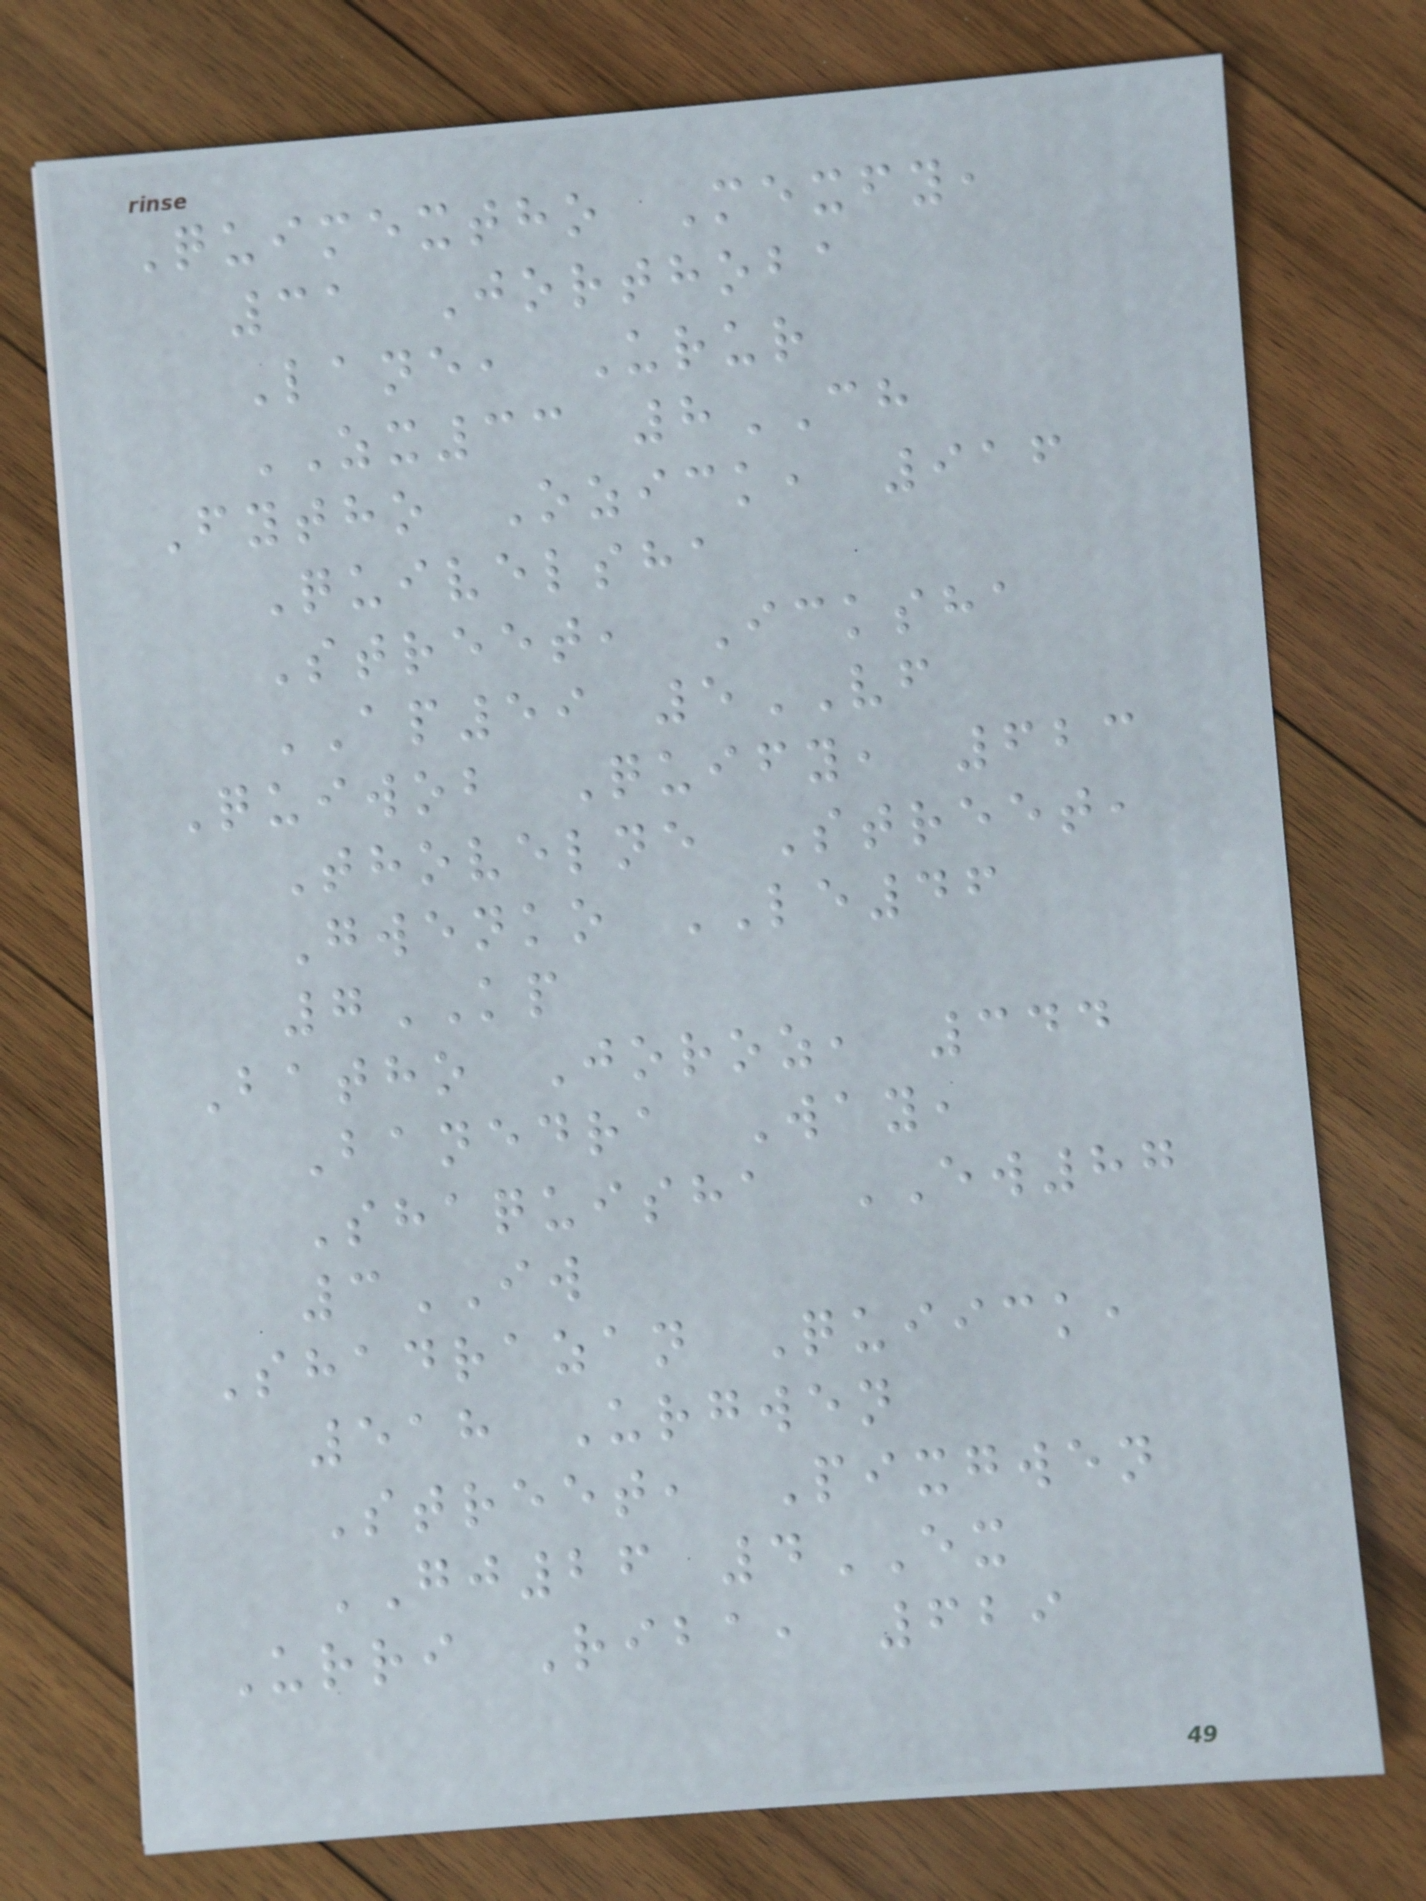Quimextho Mexfy,
31 Jorthoba
Lane, Urur
ZX33 8CH
Fytho Ozick, 916
Quivelsha
Street, Icksha
AP59 5VF
Quiwob Quify, 623
Thovelne Street,
Gwenko LE46
7KP
Batho Joroz, 344
Banedra Way,
Shaquisha EW87
3IW
Shadrazan Quiick,
518 Urgwen
Street, Pixgwen
GJ26 4EX
Urri Riba, 629
